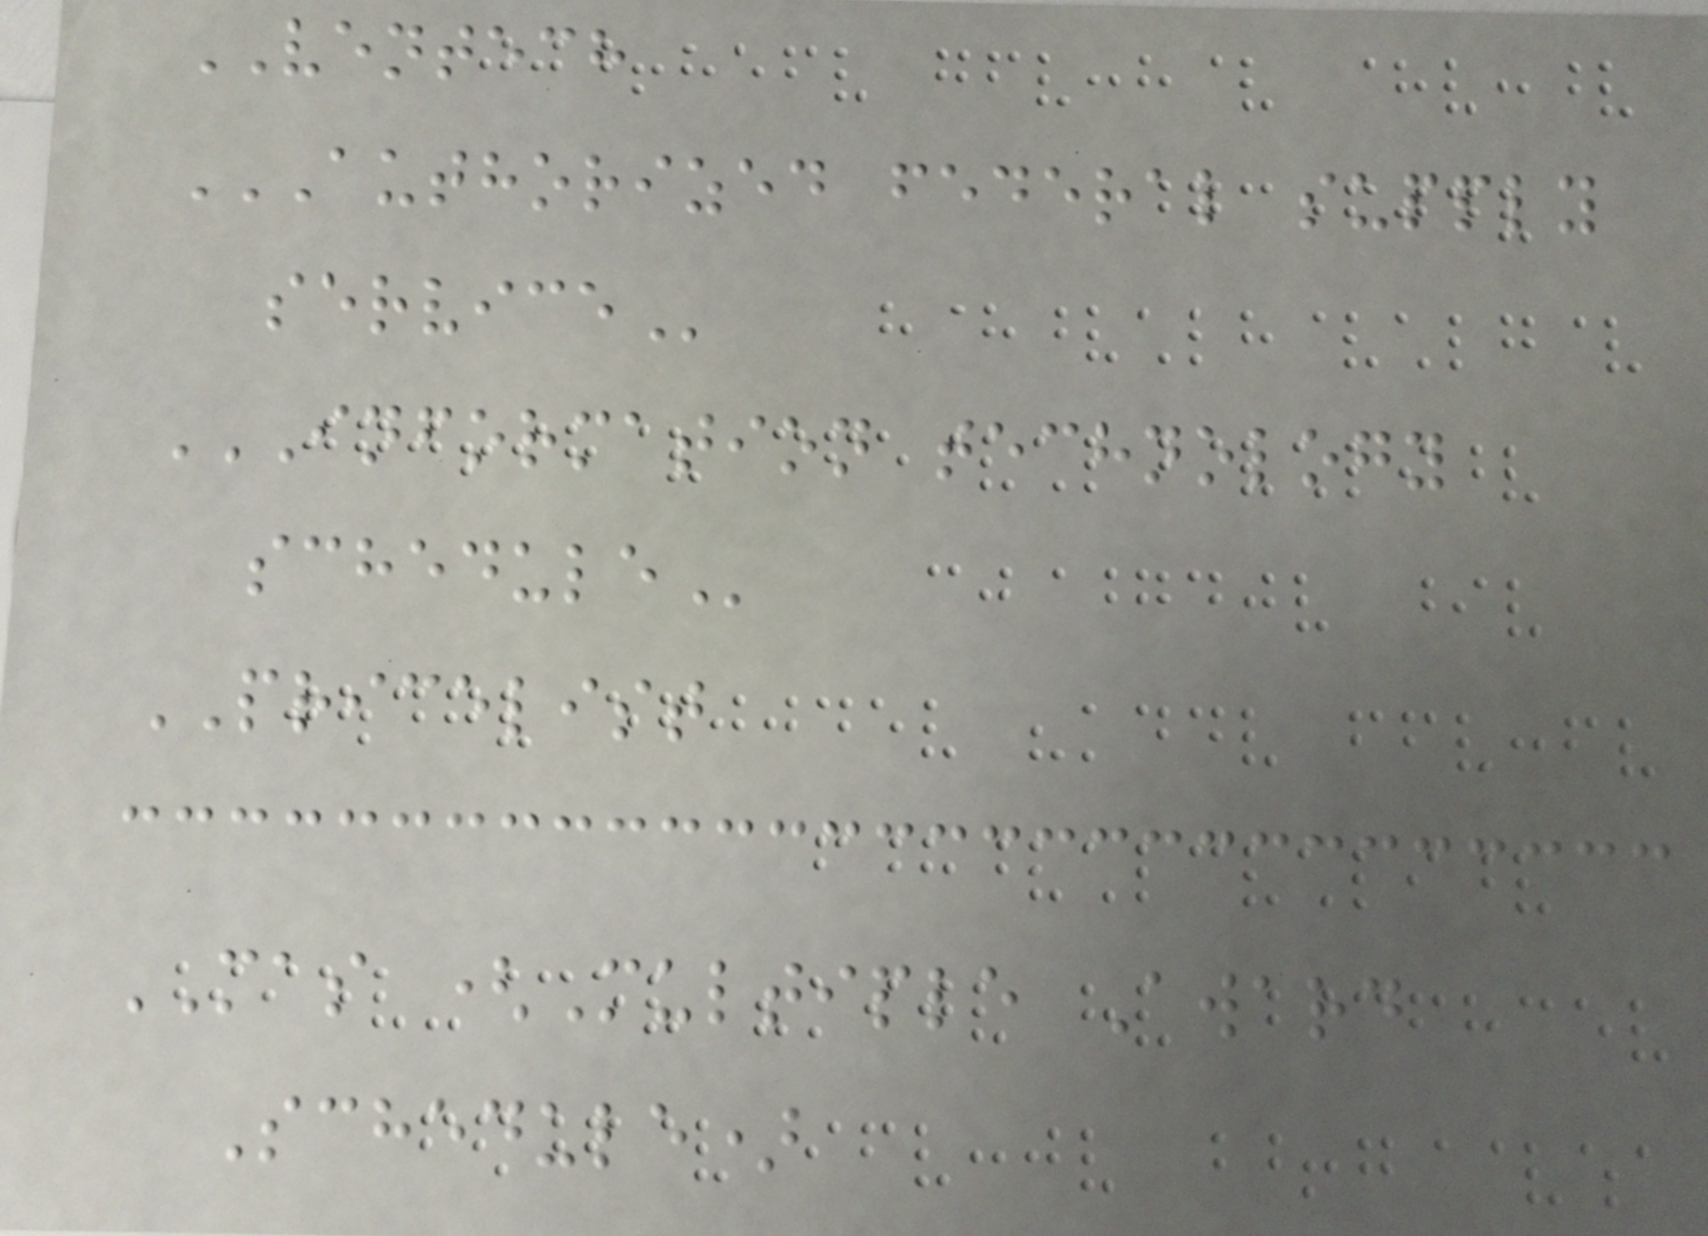VENTECH
AUTHORIZED FEDERAL SUPPLY
SERVICE
INFORMATION TECHNOLOGY
SCHEDULE
PRICELIST
MAS (Multiple Award
Schedule)
